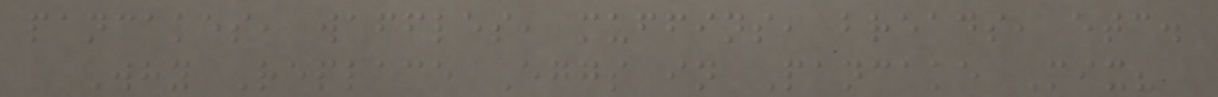pancakes, waffles, muffins, breads, etc.
Why Replace Eggs in Pancake Mix?
